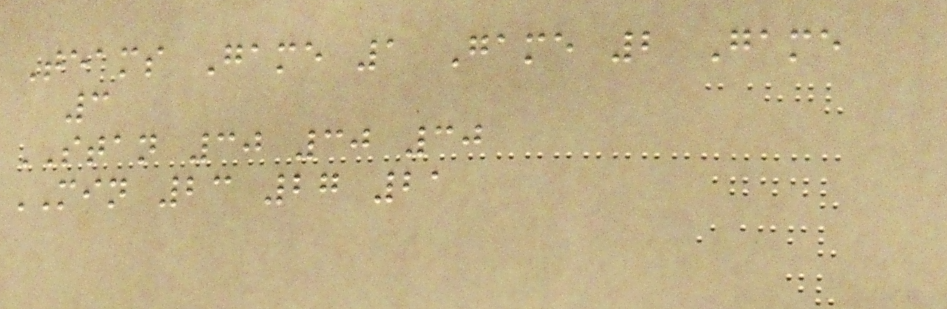Teams Game 1 Game 2 Game
3
STAN 30 30 30
MIN 23 27 21
